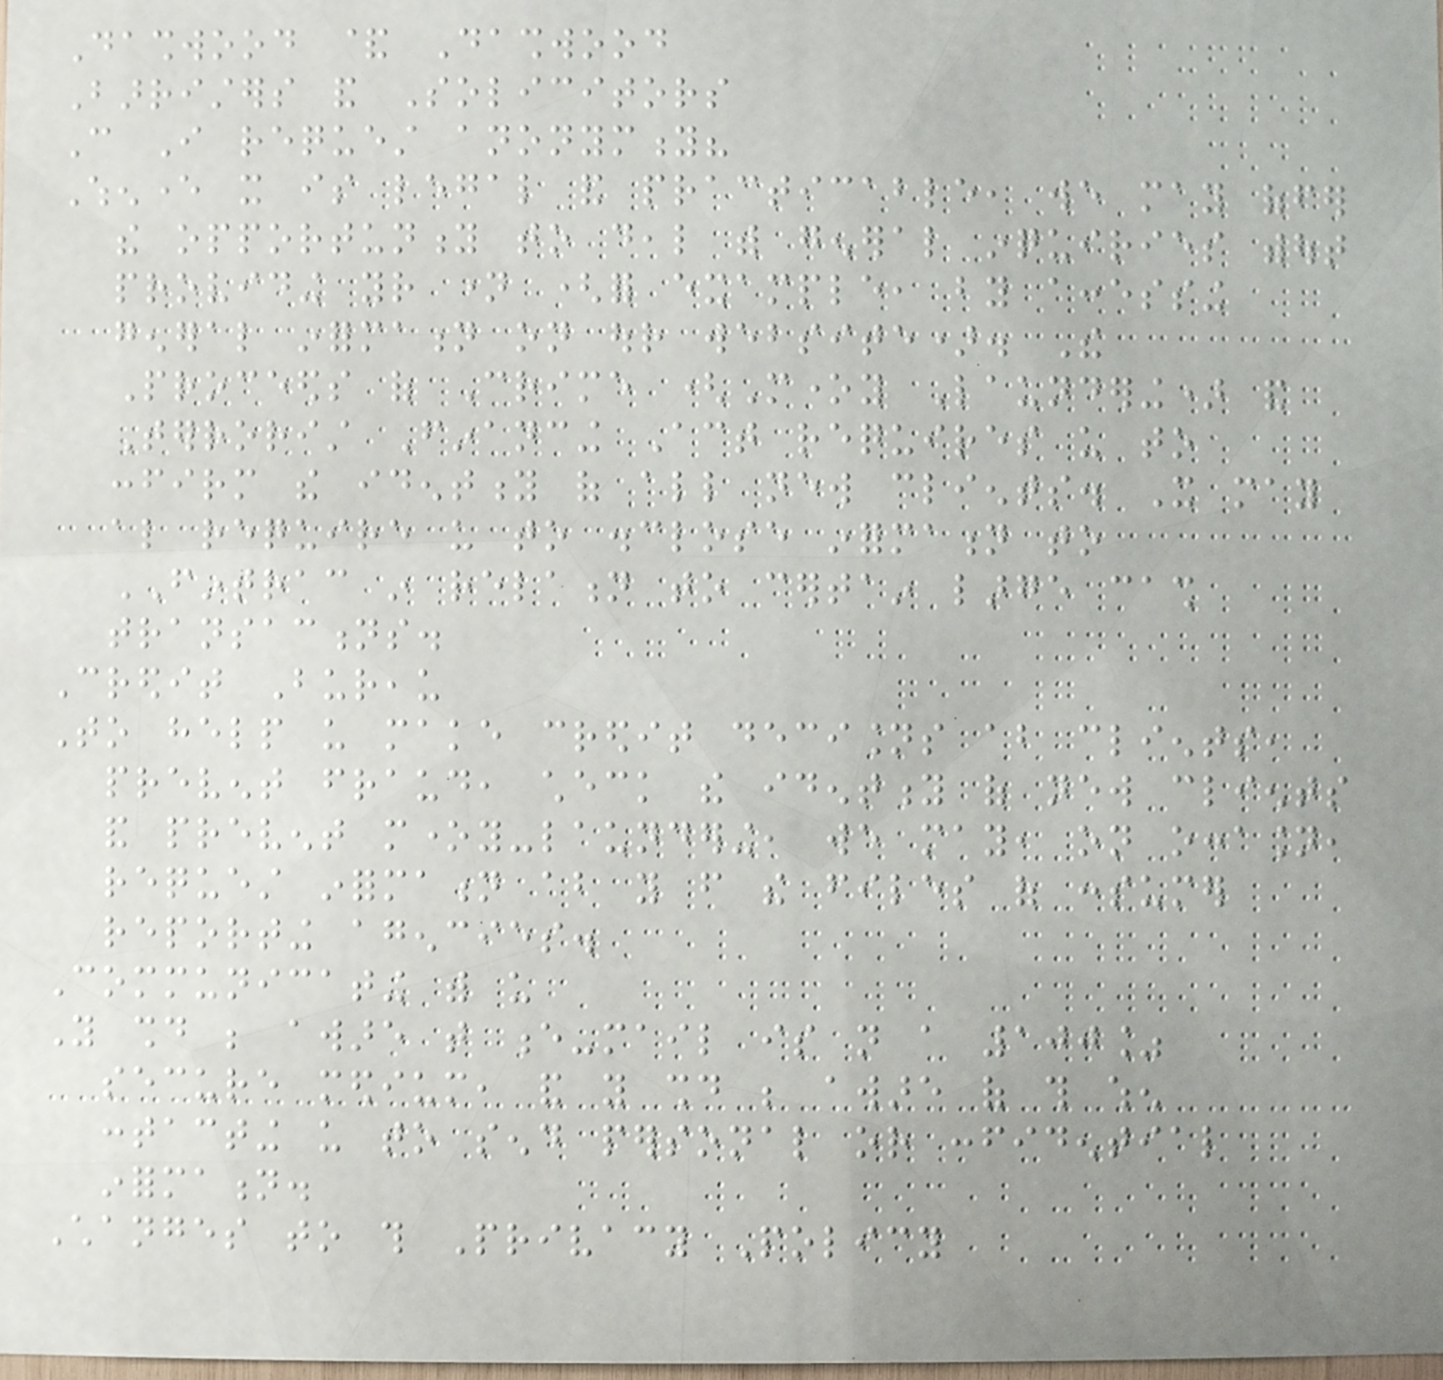Dashwood & Dashwood
Barristers and Solicitors
Can I request anonymity?
Whenever it is legal and practicable, we may offer
the opportunity to deal with general inquiries without
providing your name (for example, by accessing
general information on our website). The
Proceeds of Crime (Money Laundering) and
Terrorist Financing Act requires us to
confirm the identity of all new clients. It may
also require us to disclose information to
FINTRAC in relation to certain large cash
transactions.
Credit Bureau
To help us make credit decisions about clients,
prevent fraud, check the identity of new clients
and prevent money-laundering, we may, on occasion,
request information about you from the files of consumer
reporting agencies.
Communicating with us
You should be aware that e-mail is not a 100%
secure medium, and you should be aware of this when
contacting us to send personal or confidential
information.
Changes to this Privacy Policy
